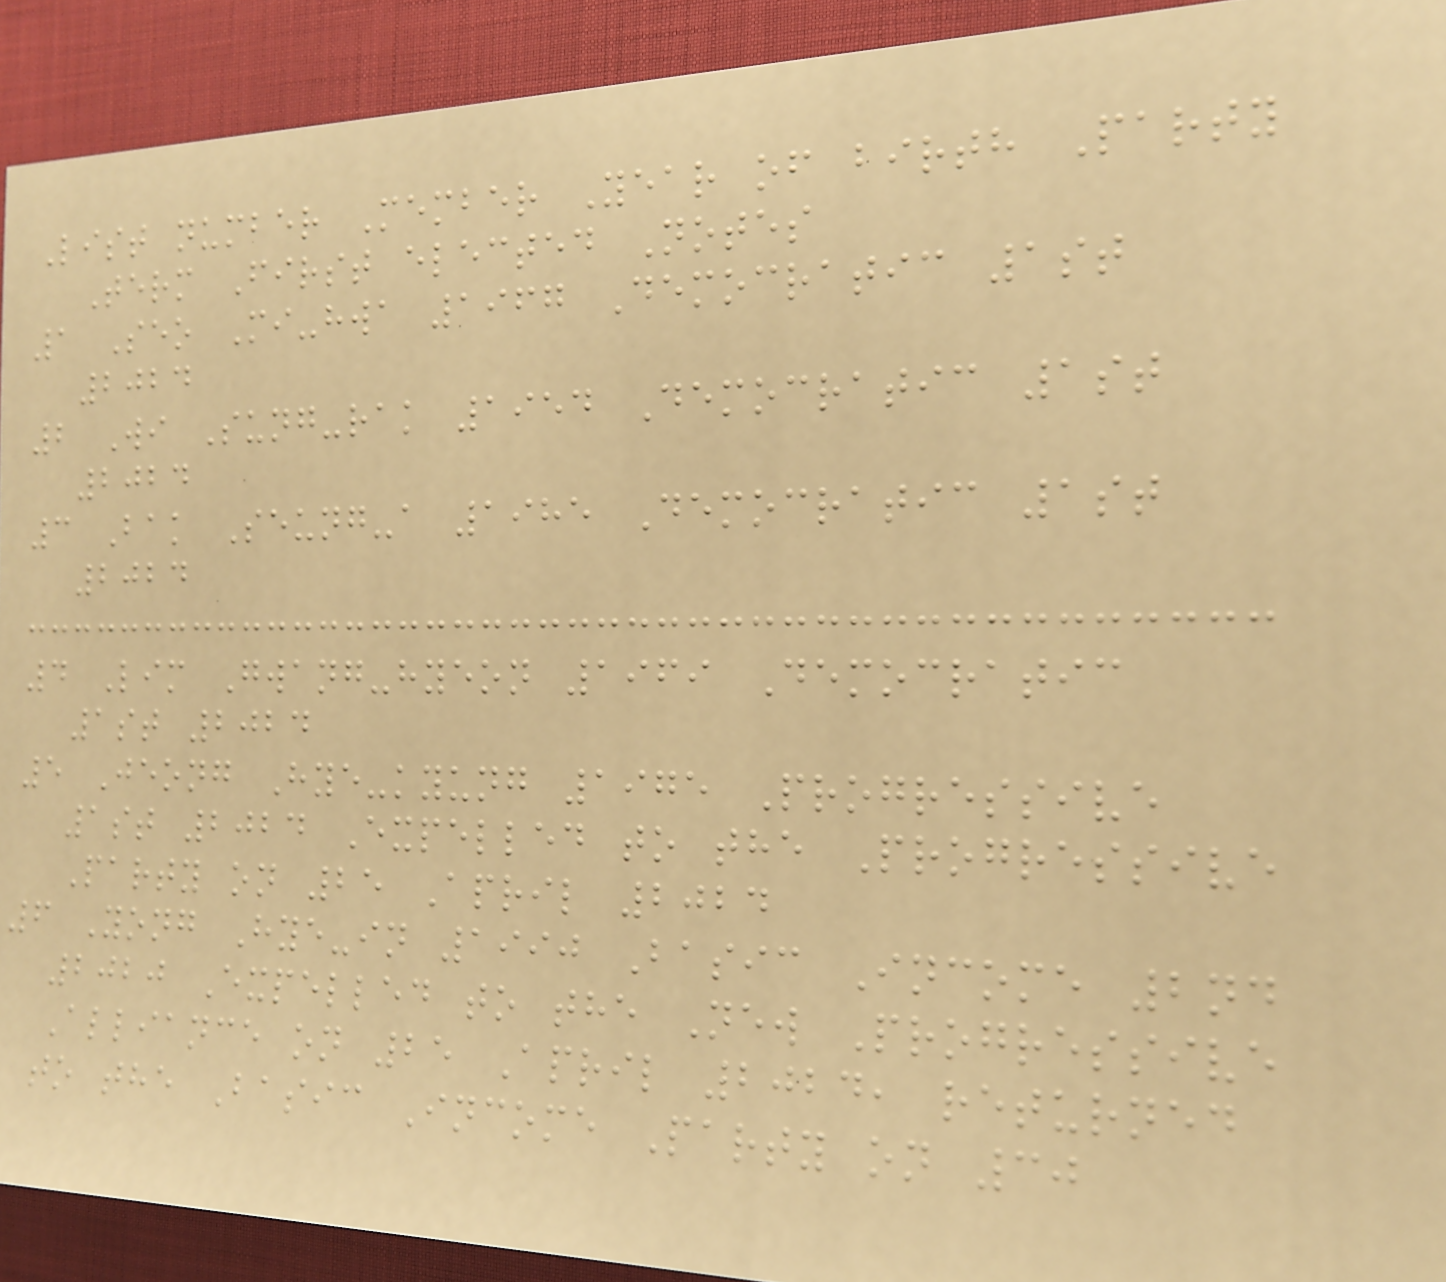List number Member Year of birth Party
Term First elected Notes
1 Seo Mi-hwa 1967 Democratic 1st
2024
2 Wi Sung-rak 1954 Democratic 1st
2024
3 Bak Seung-a 1985 Democratic 1st
2024
4 Lim Gwang-hyeon 1969 Democratic
1st 2024
5 Jeong Hye-kyung 1975 Progressive
1st 2024 Expelled to the Progressive
Party on 25 April 2024
6 Yong Hye-in 1990 Basic Income 2nd
2020 Expelled to the New Progressive
Alliance on 25 April 2024, returned
to the Basic Income Party on 30
